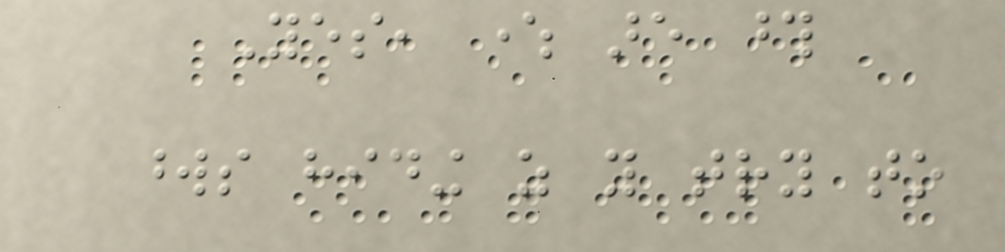Yes, where are those
words hiding as you try to
